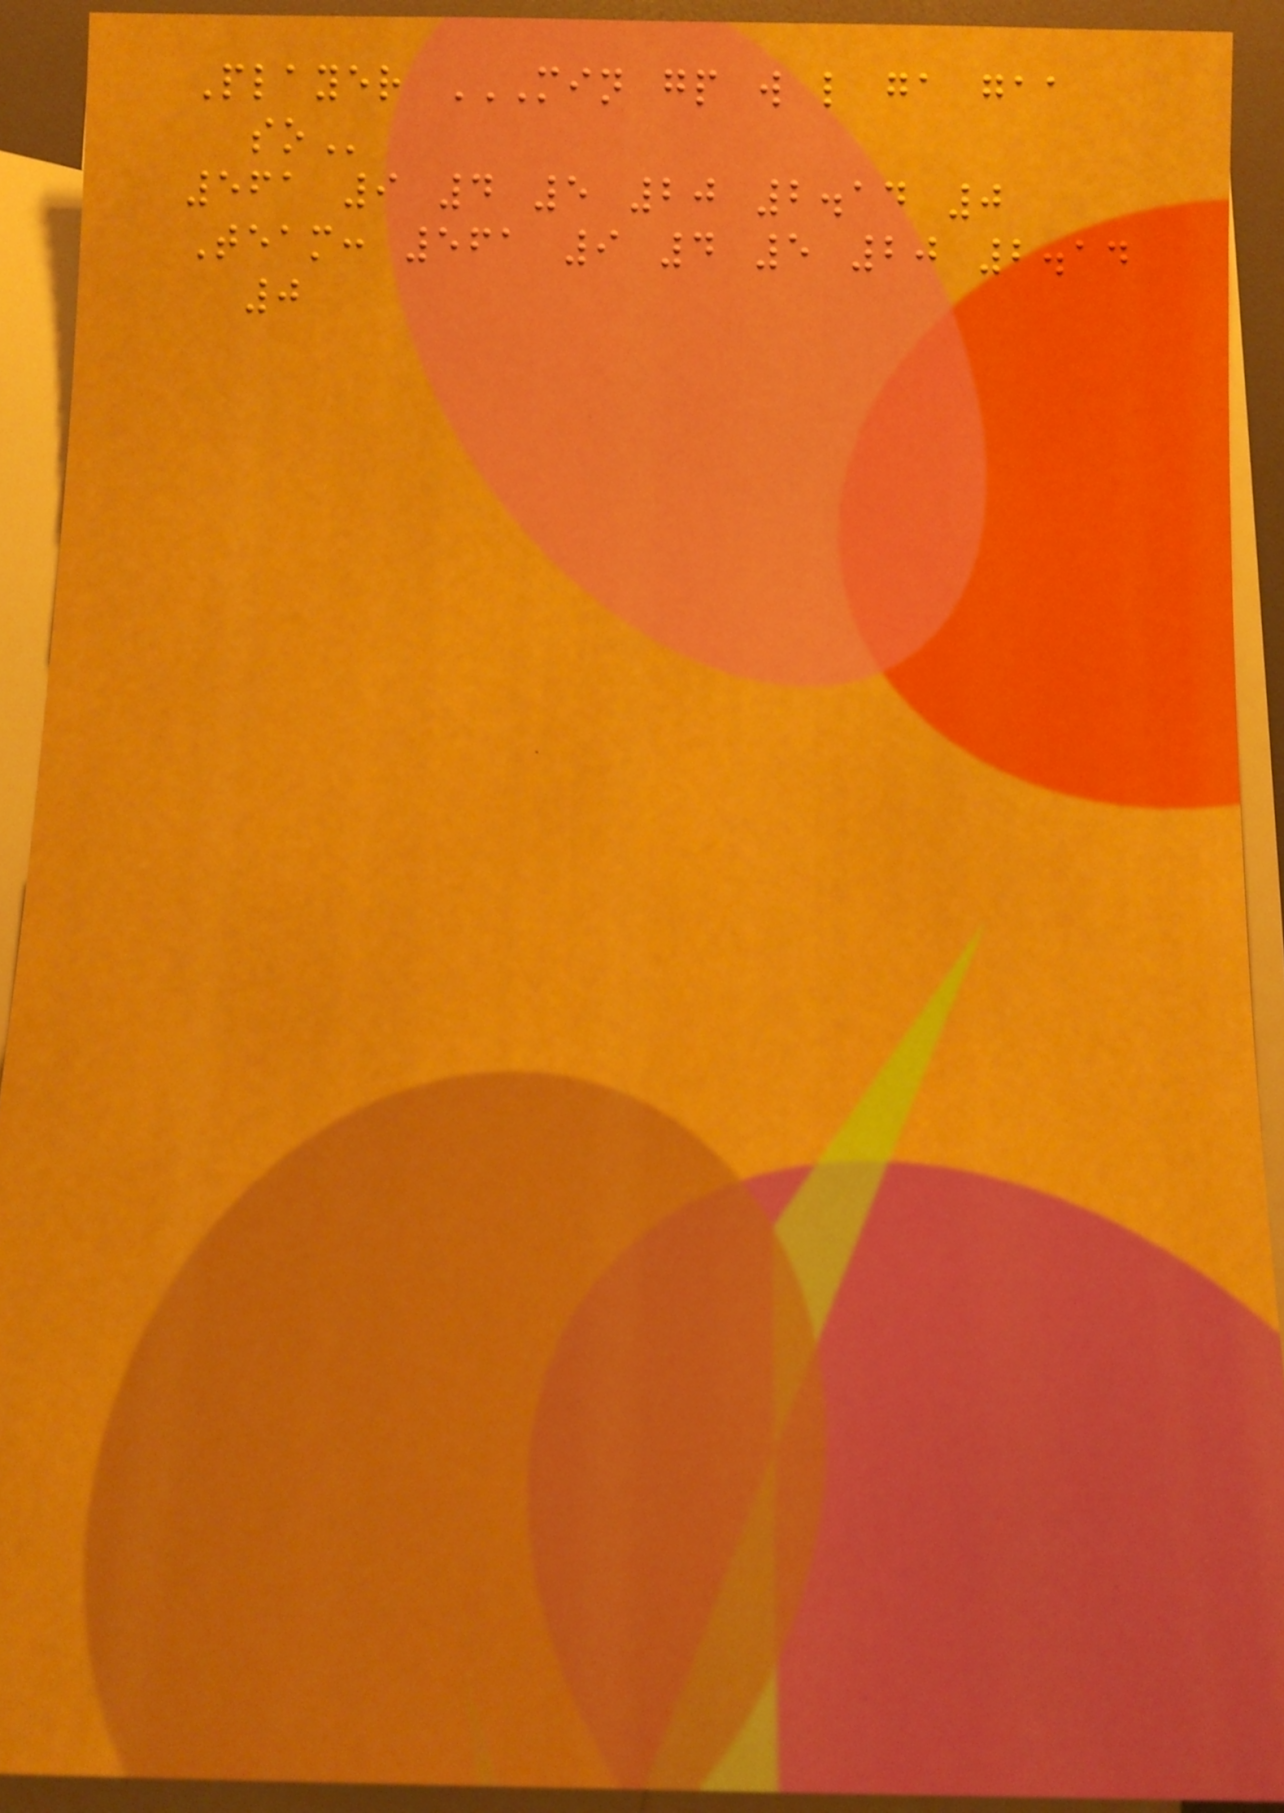Player MIN GP W L GA GAA
SO
561 9 4 5 20 2.14 0
Team: 561 9 4 5 20 2.14
0
